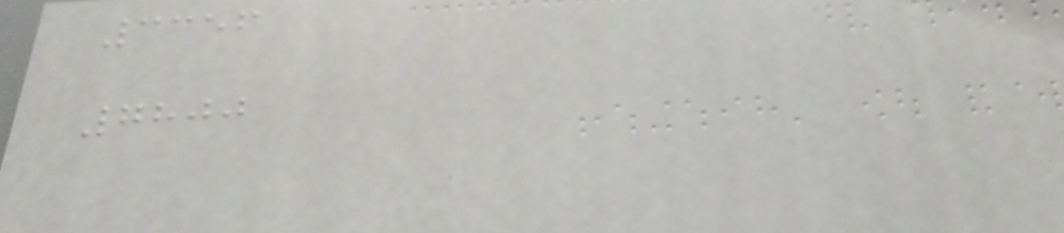3356
7800
